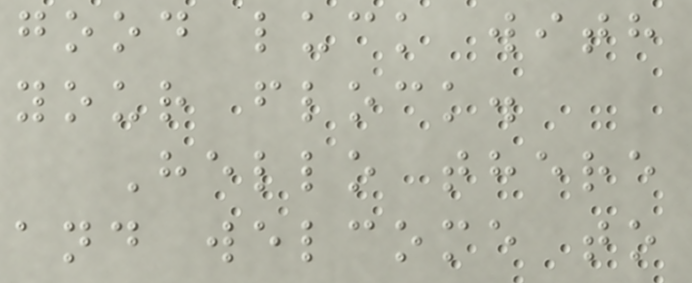good luck with
your flock.
Hello there
and welcome to
